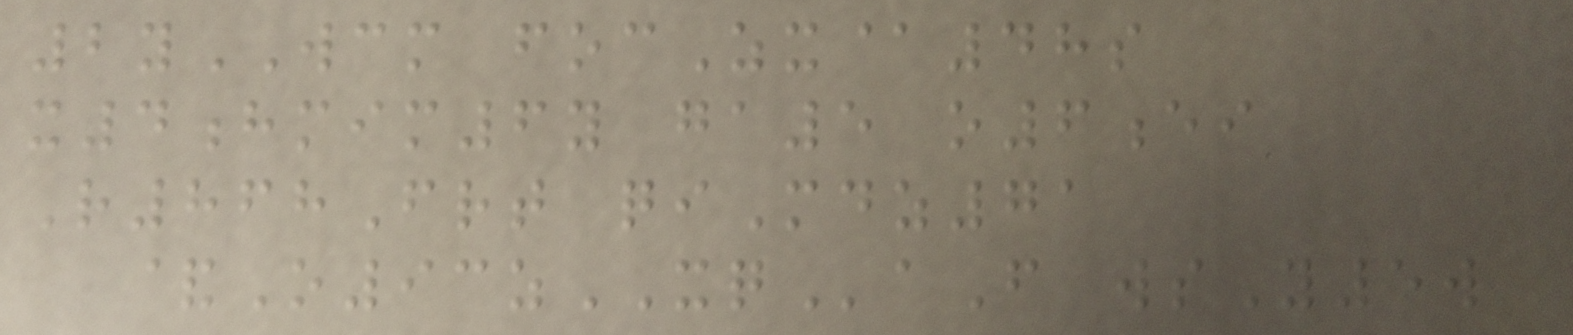2yWCM focZx@48s
x4hmim6y ga5 o6ei
R868Frt qiMdz71
&O93zXQaF wsY5w
